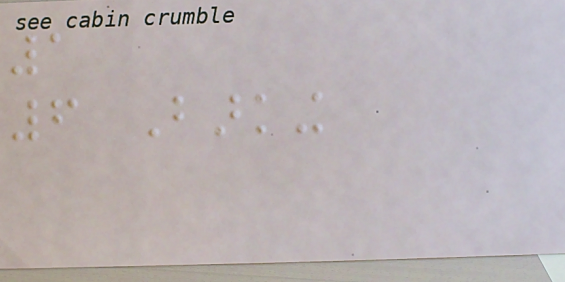1
6 Barking
